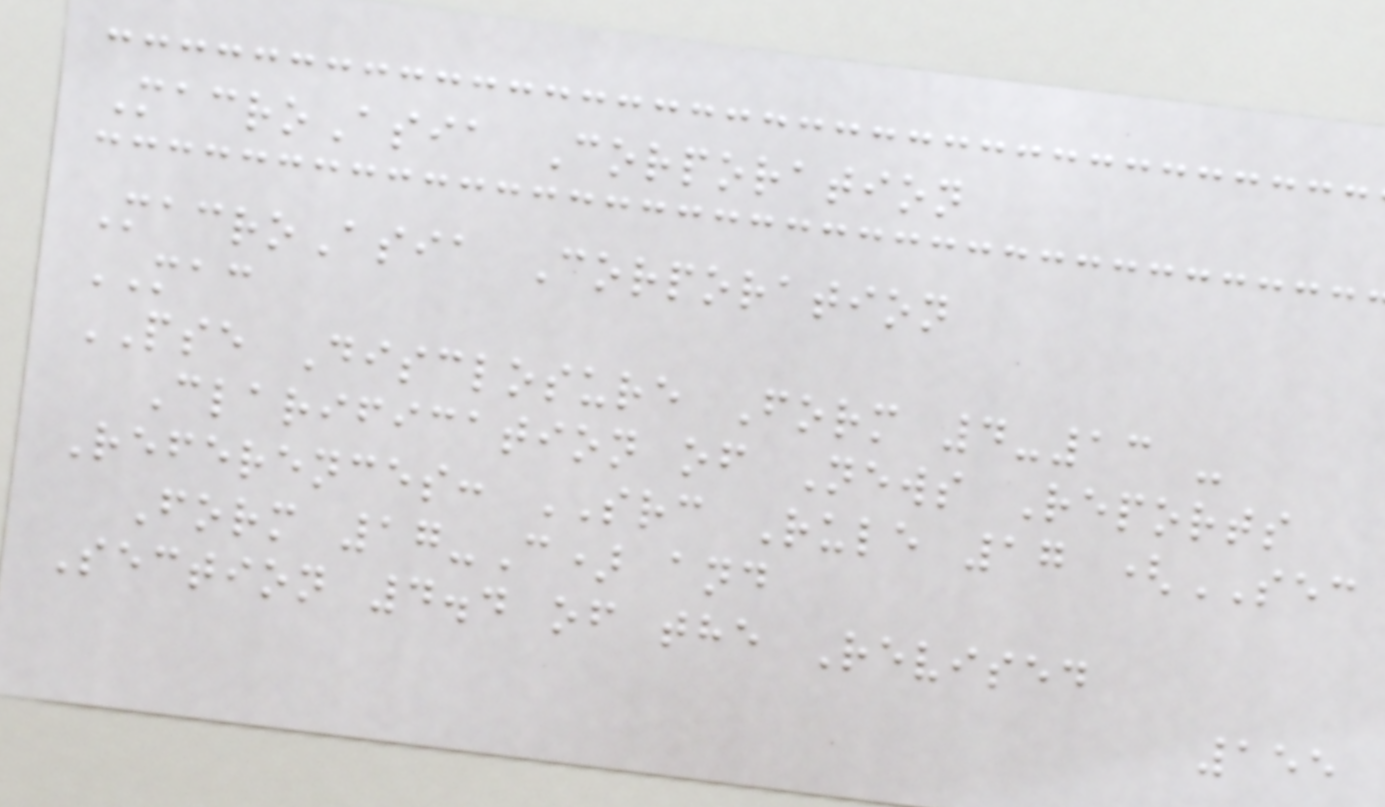MacroAsia Corporation
MacroAsia Corporation
MAC
PSE Disclosure Form 4-13 -
Clarification of News Reports
References: SRC Rule 17 (SEC
Form 17-C) and
Section 4.4 of the Revised
155
